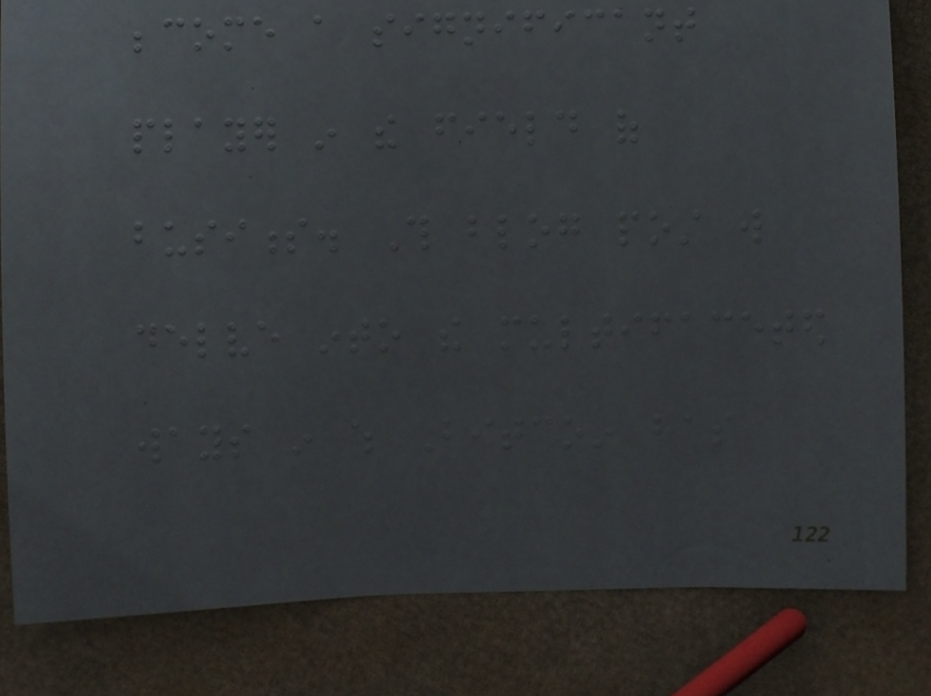become a significant
player in the field of
business. This blog post will
delve into the multifaceted
ways in which Bitcoin has
